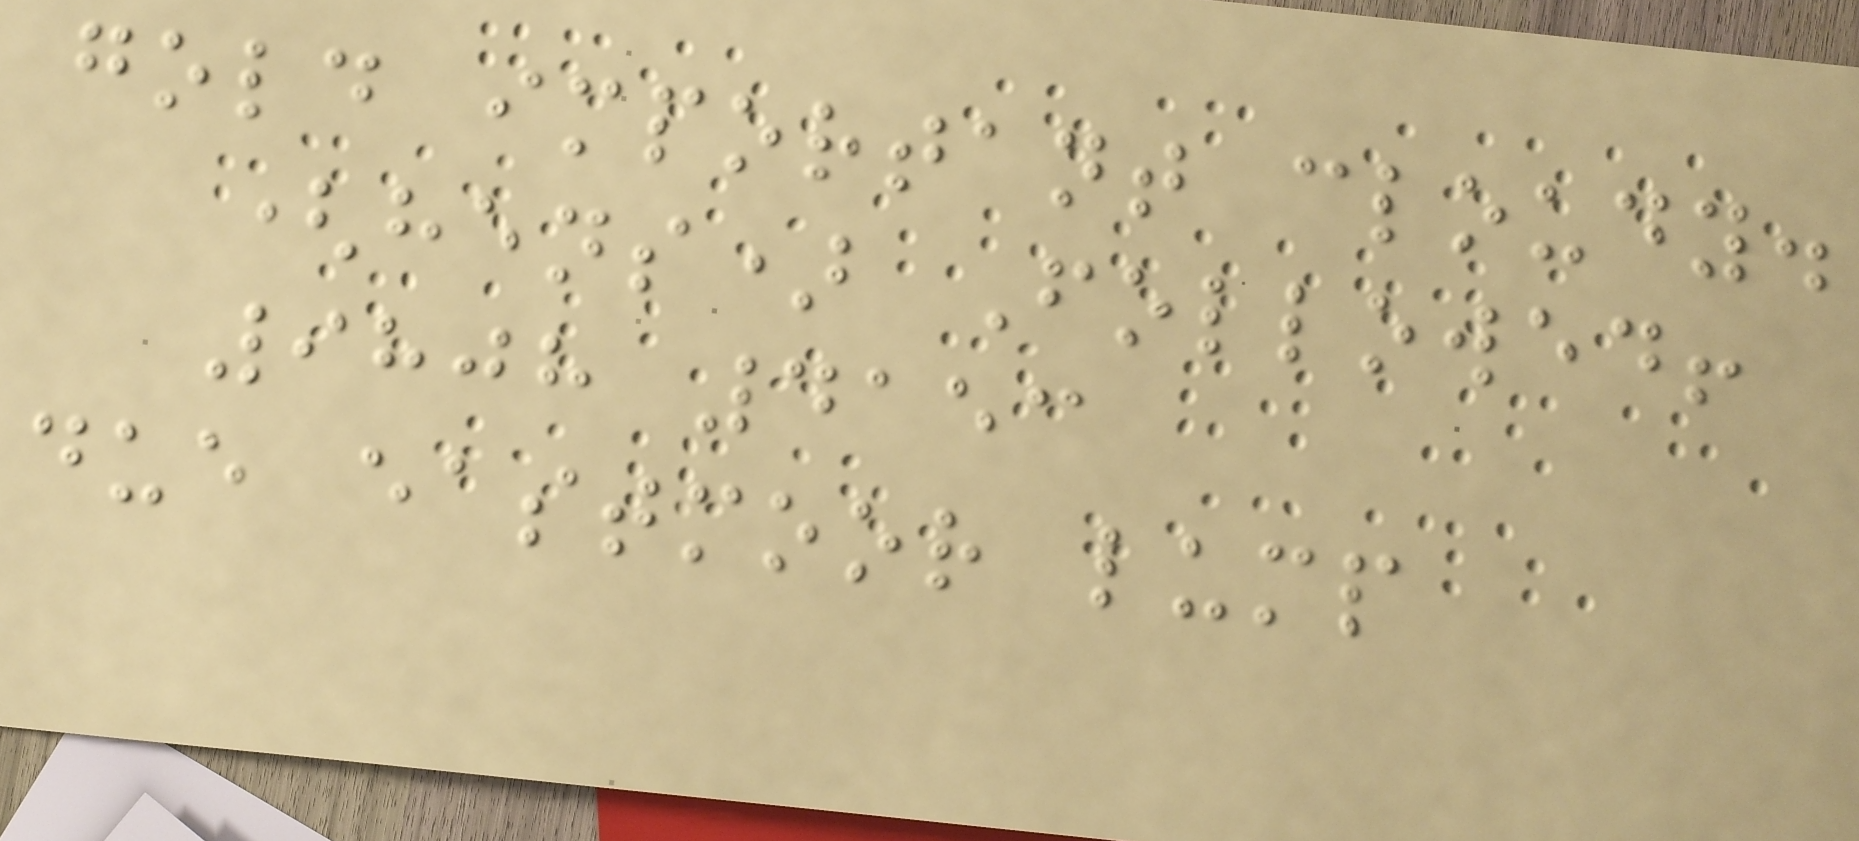gold important cloudy.
(hens) Followed!
9808 4153
due eastmoor lump
